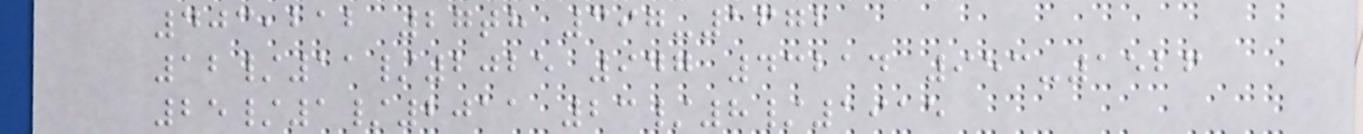403,212 27th 397-1672
12/11/2025 947 43214 953-1526
25/1/2011 23/8/1915
